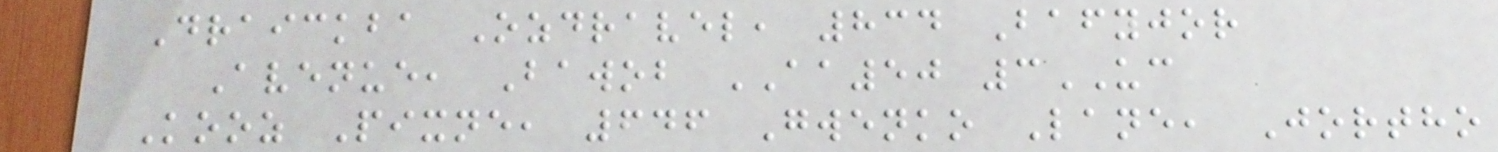Draickba Ozdravel, 834 Bafyjor
Avenue, Bawob AA50 3UC
Kooz Pixne, 646 Gwenko Lane, Jortho
